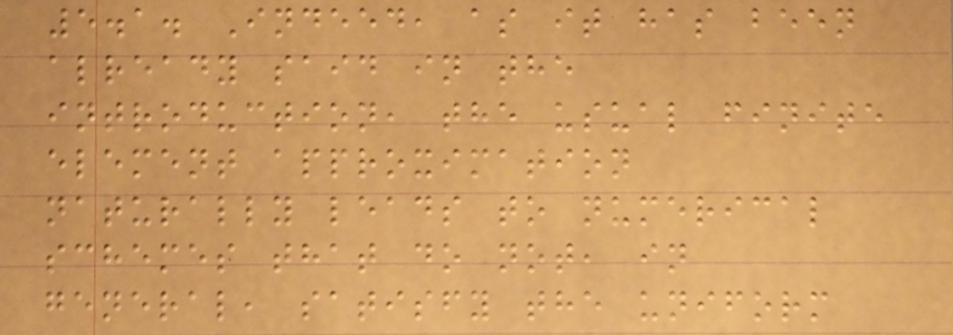5.1. Indeed, as it has been
already said in the
introduction, the usual finite
element approximation
naturally leads to numerical
schemes that do not, in
general, satisfy the uniform
